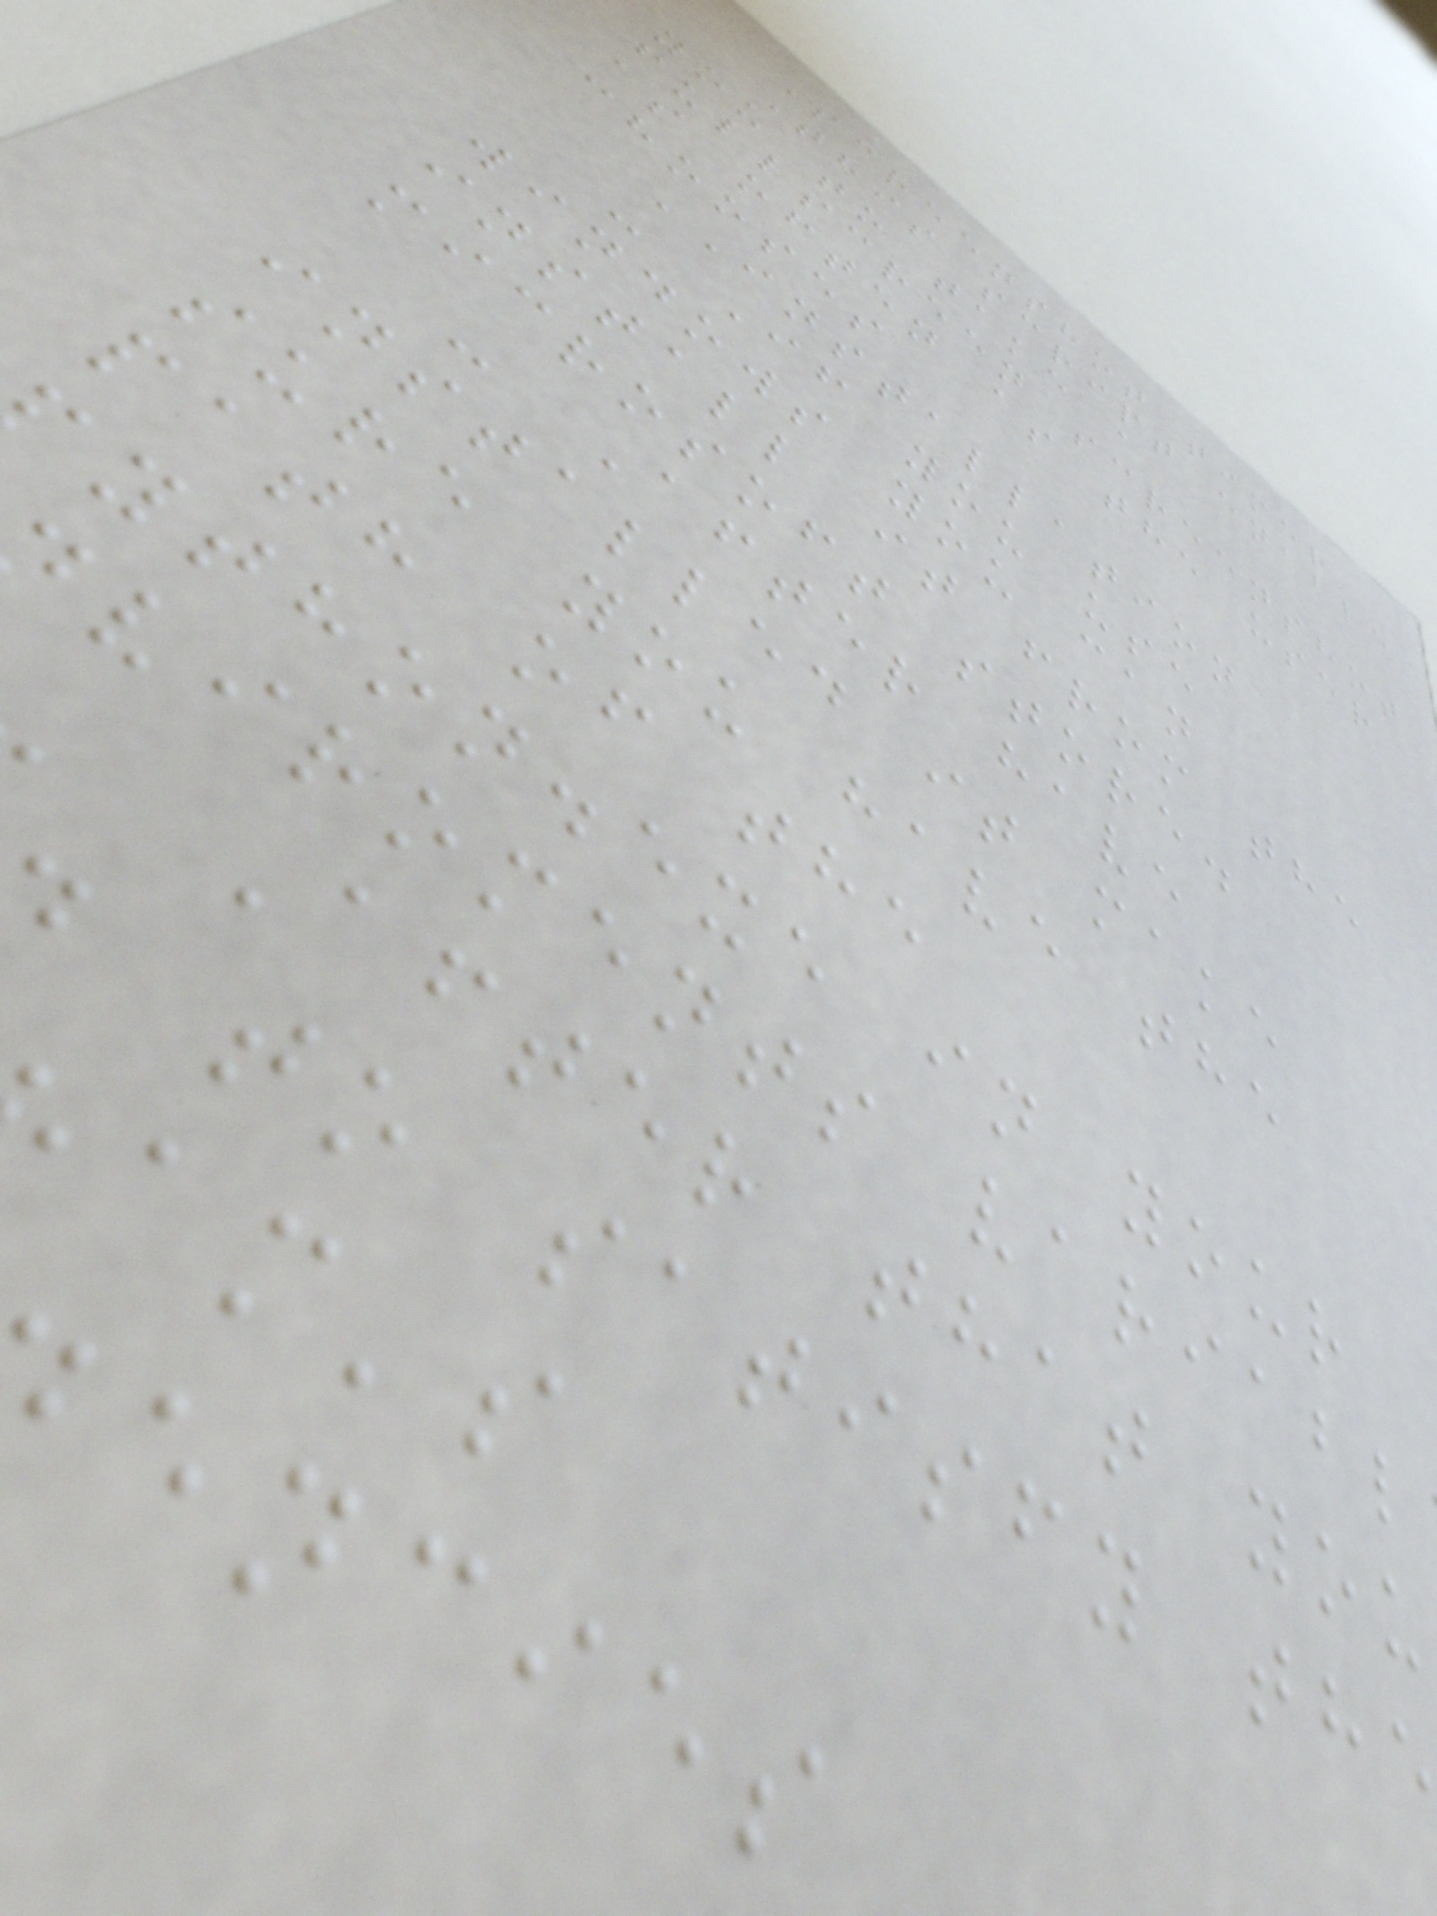Screenshot timer
This script enable
you to take a
fullscreen screenshot
as often as the user
chooses
INSTALLATION
- If you use
windows you can
install it from the
microsoft store.
- After have
installed it make
sure you have the
path of the
ython.exe in your
viroments variabl
After that you
to satisfy th
am's
encies
